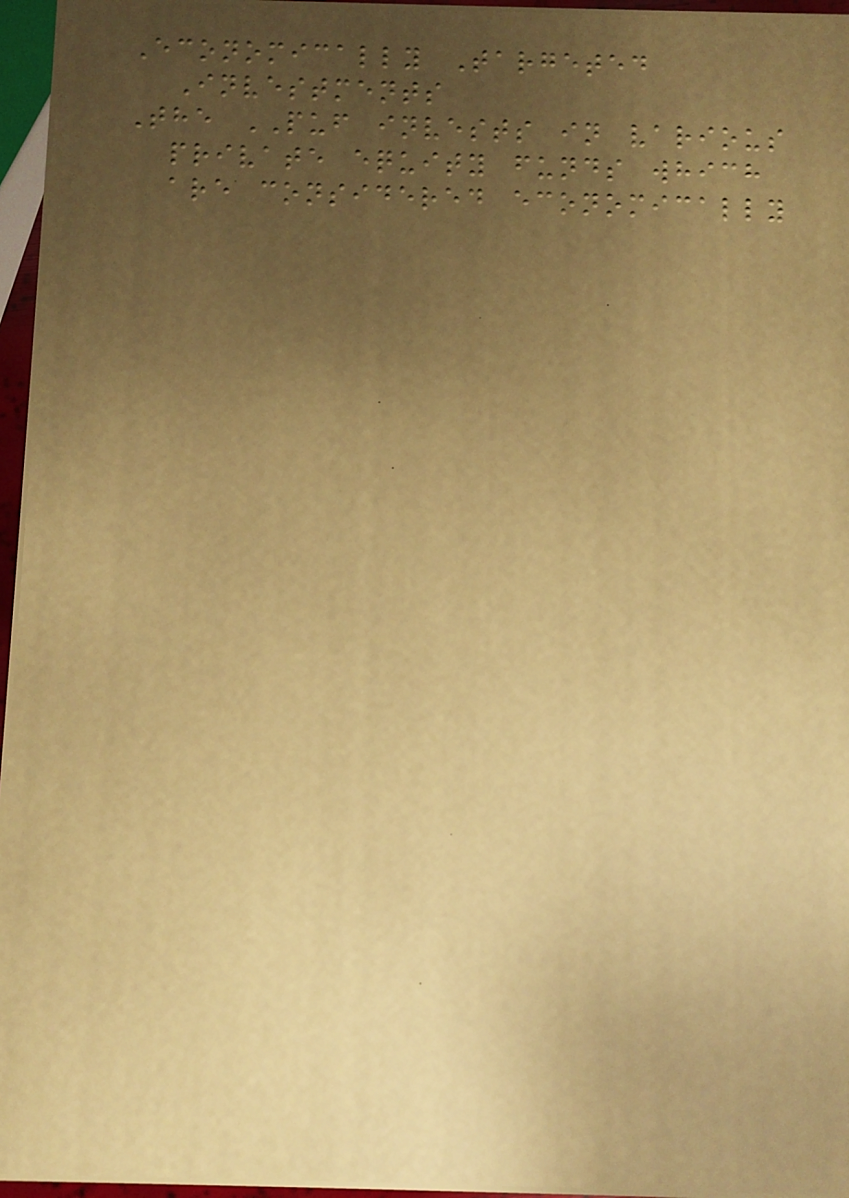Economically Targeted
Investments
The PUF invests in various
private equity funds which
are considered economically
